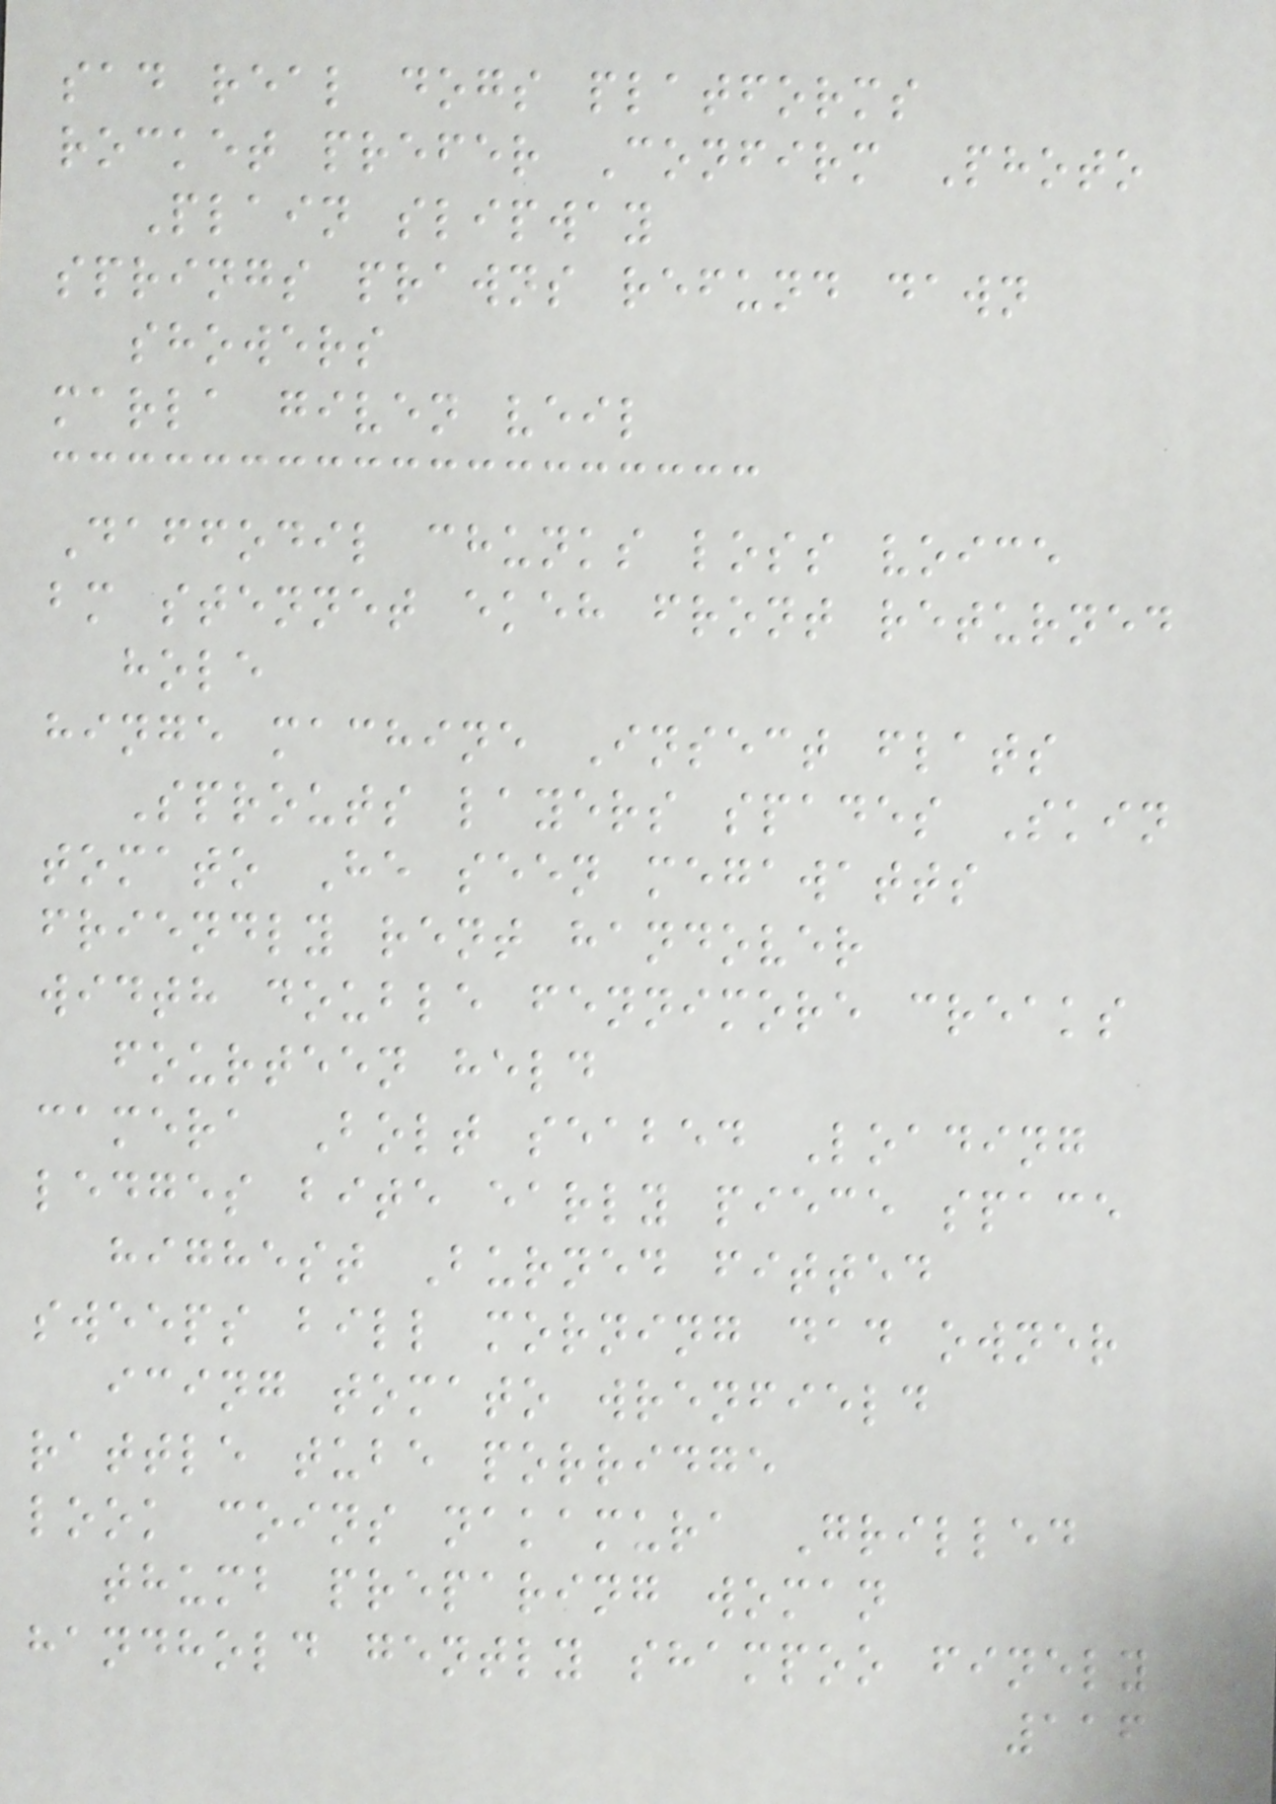sad real dogs platforms
rocket prefer Confirm Photo
Plain slipway
springs prawns refund dawn
showers
marla given veil
Daffodil chunks loss voice
bm stennet ekeh front returned
hole
hinge machine Insect flats
Sprouts layers spades Skin
tomato He seen megawatts
friendly rent handover
width double fennimore creaks
fourteen held
camera Bolt seabed Loading
ledges bite early piece space
highest Burned fitted
sweeps bill morning dad owner
icing tomato wrenfield
rattle tube porridge
look coins nakamura Grilled
thumb preparing woman
handhold gently shampoo finely
116
